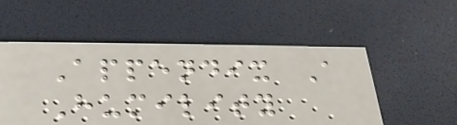Appendix A
Humility
